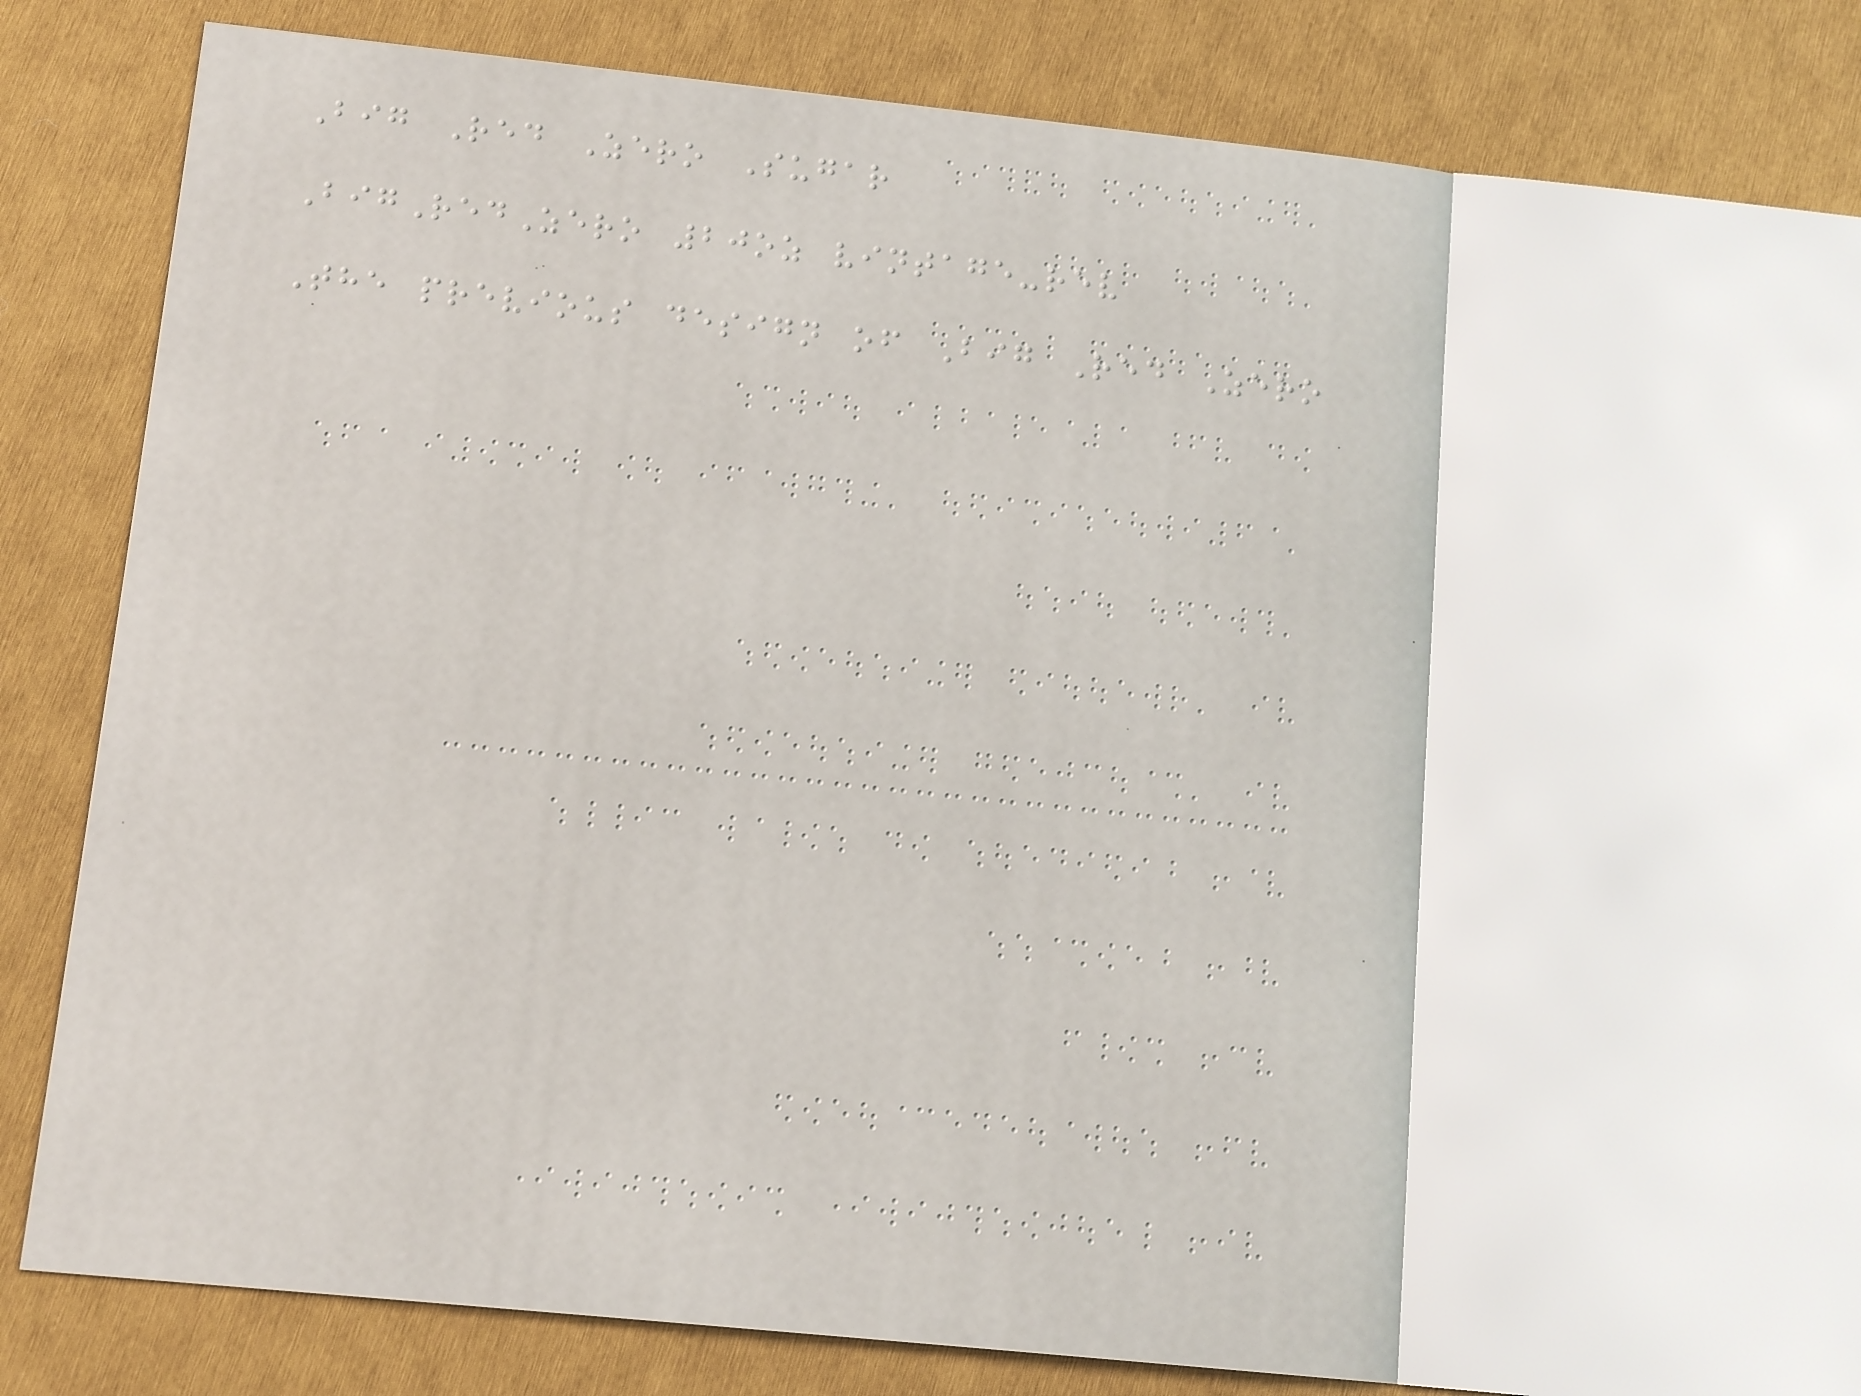Big Red Zero Sugar
BigRedZero 20oz vintage-rev
The previous design of Big Red Zero
